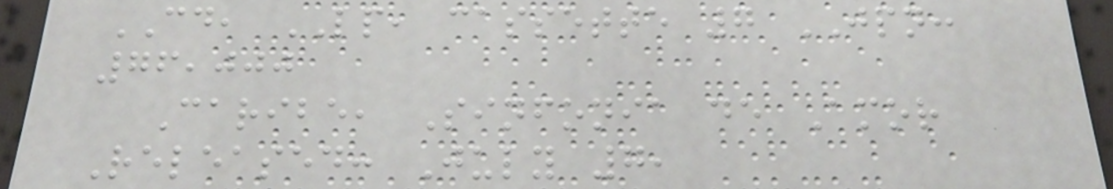CD, LP, cassette 7 JPN:
76,000
Caribe, Sinfonia de Amor
Released: July 7,
